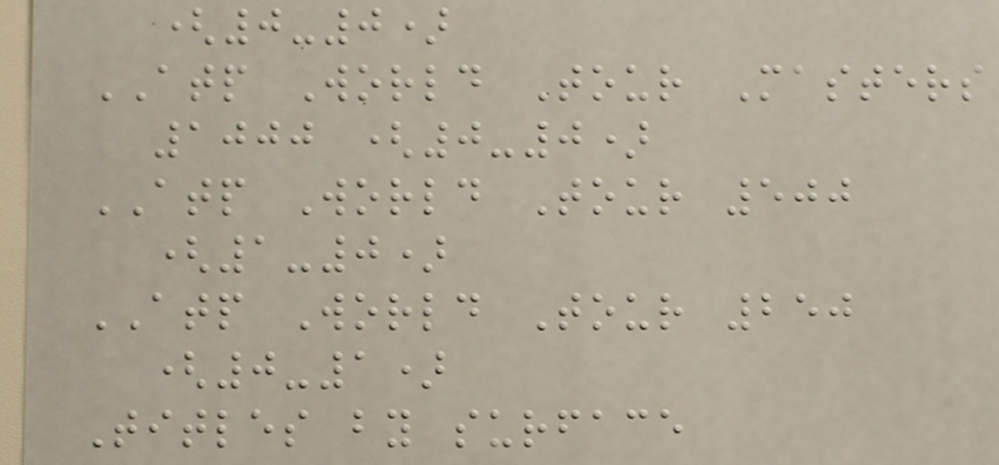(0-0)
ATP World Tour Masters
1000 (0-0)
ATP World Tour 500
(1-0)
ATP World Tour 250
(0-1)
Titles by surface
